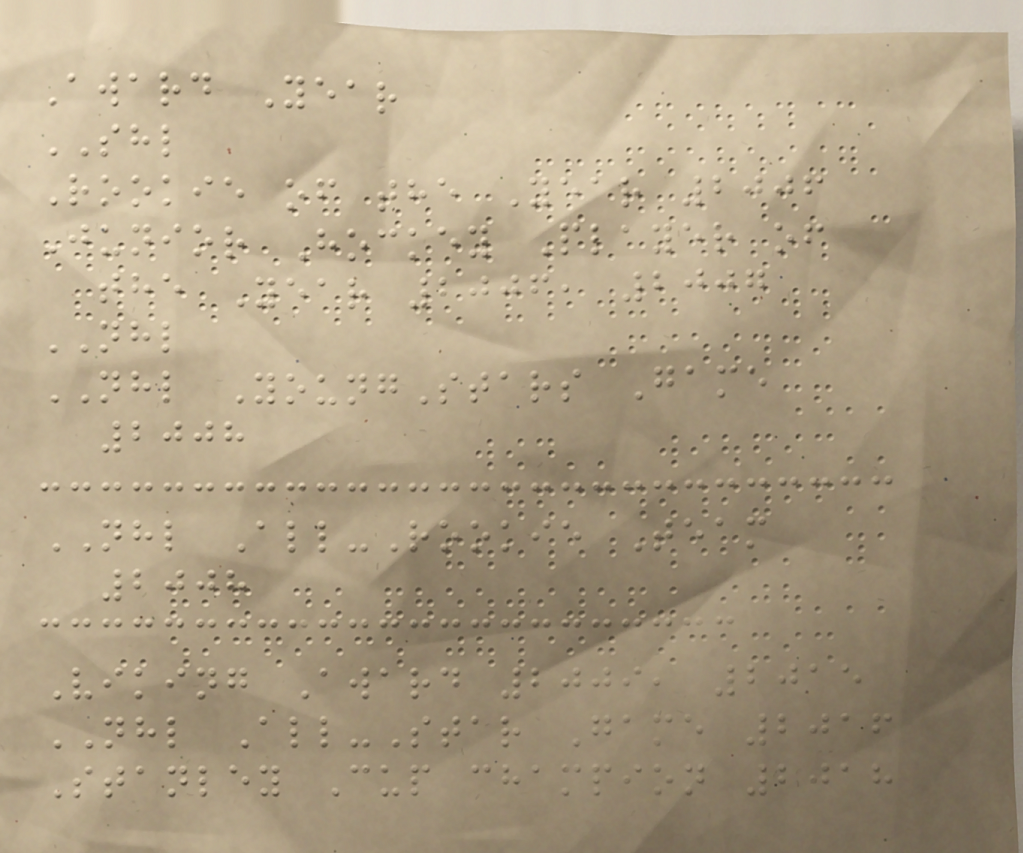Award Year
SHL
Rookie of the Year 2006
Junior Hockey Player of
the Year 2006, 2007
NHL
NHL YoungStars Game
2008
NHL All-Rookie Team
2008
Viking Award 2009, 2015
NHL All-Star Game 2016
Stanley Cup champion 2018
